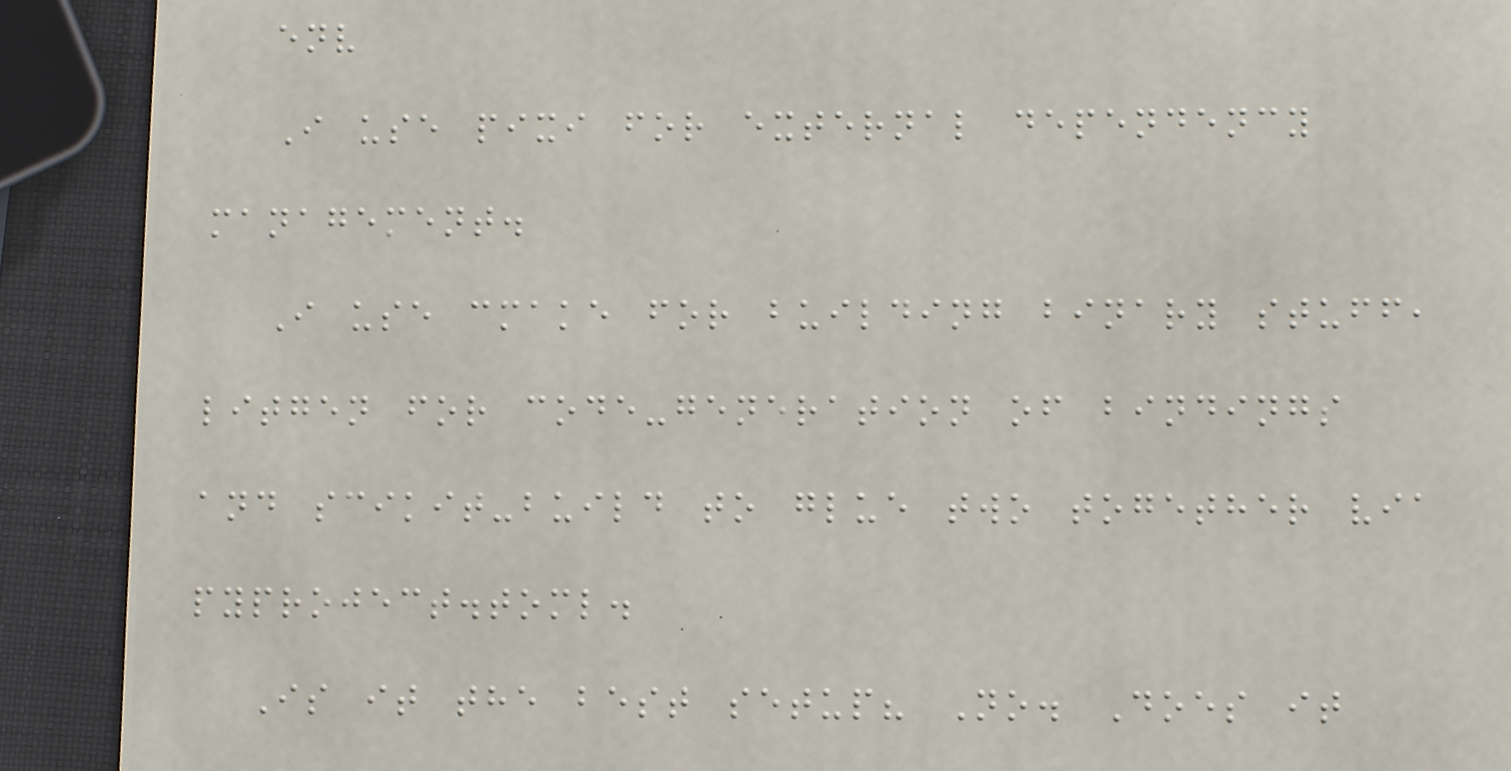env
I use pixi for external dependency
management.
I use cmake for building binary stuff,
litgen for code-generation of bindings
and scikit-build to glue two together via
pyproject.toml.
Is it the best setup? No. Does it
